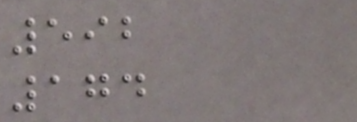592
174
